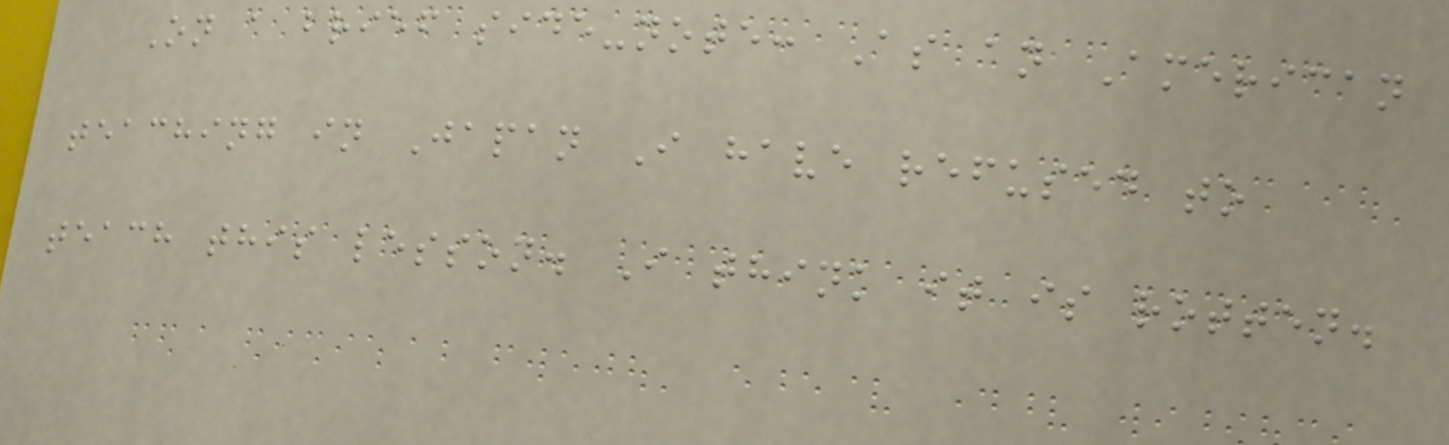On a brief side-note: As an American
teaching in Japan I have refused to
teach this lesson. I think it is rotten.
